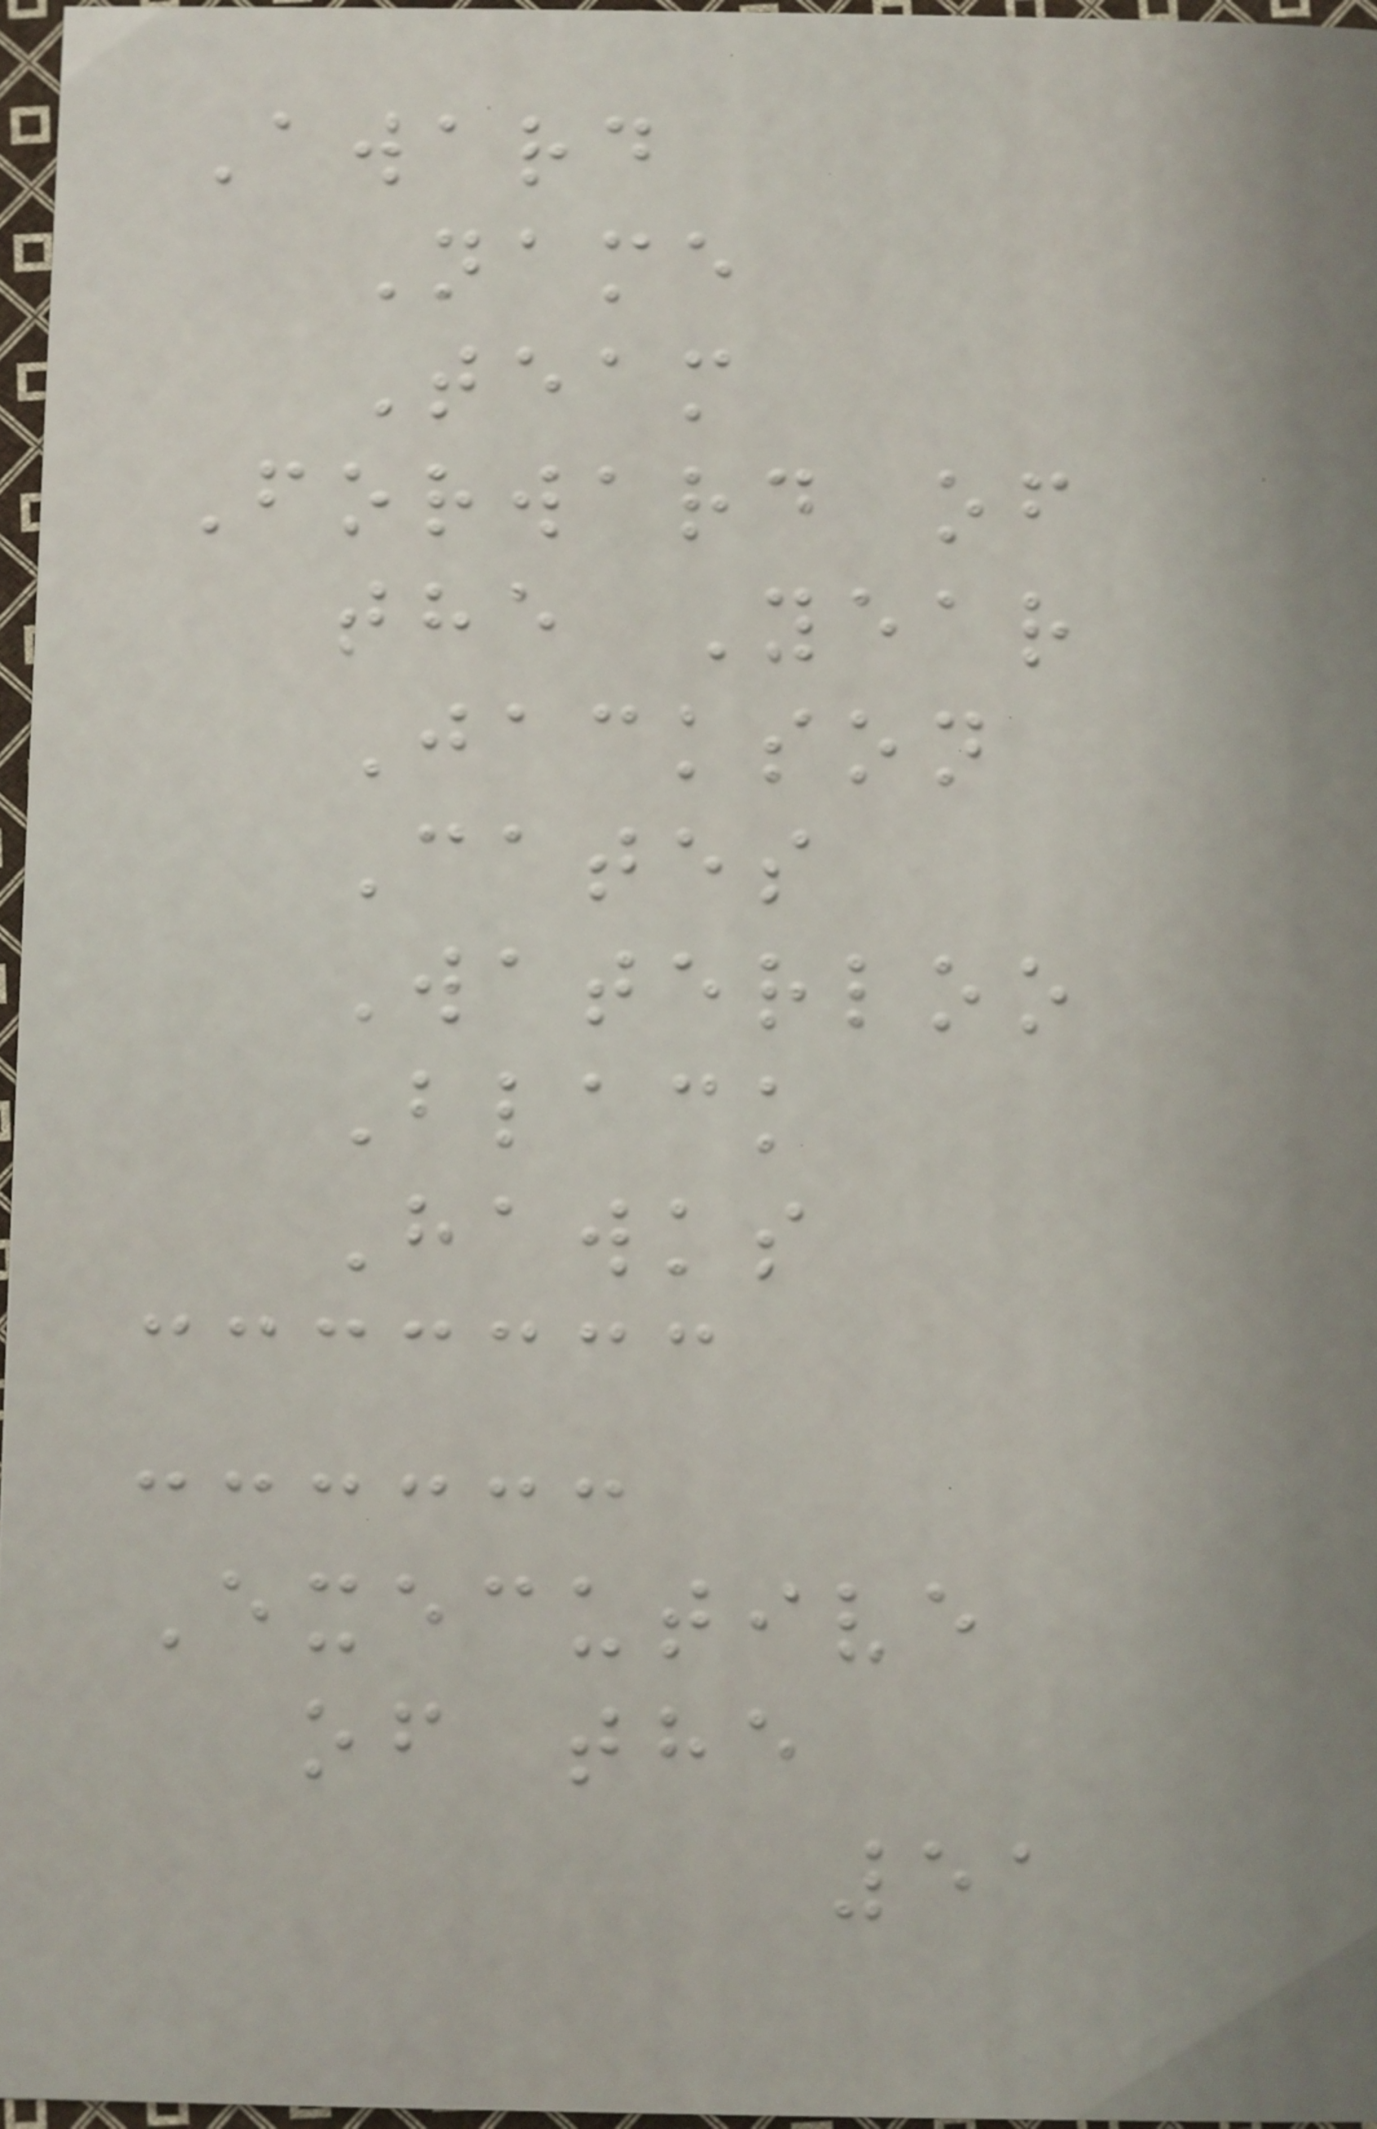Award
Name
Team
Forward of
the Year
Jackson
Cates
Waterloo
Black
Hawks
Executive
of the
51
